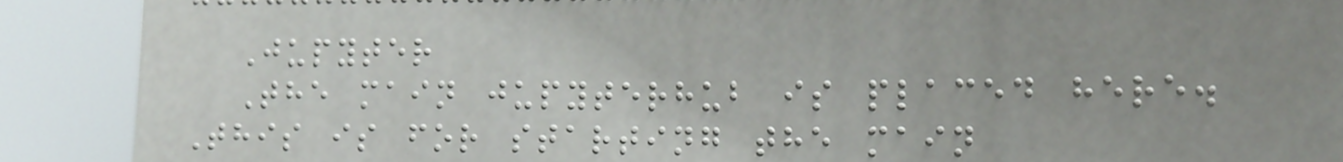Jupyter
The main jupyterhub is placed here.
This is for starting the main
